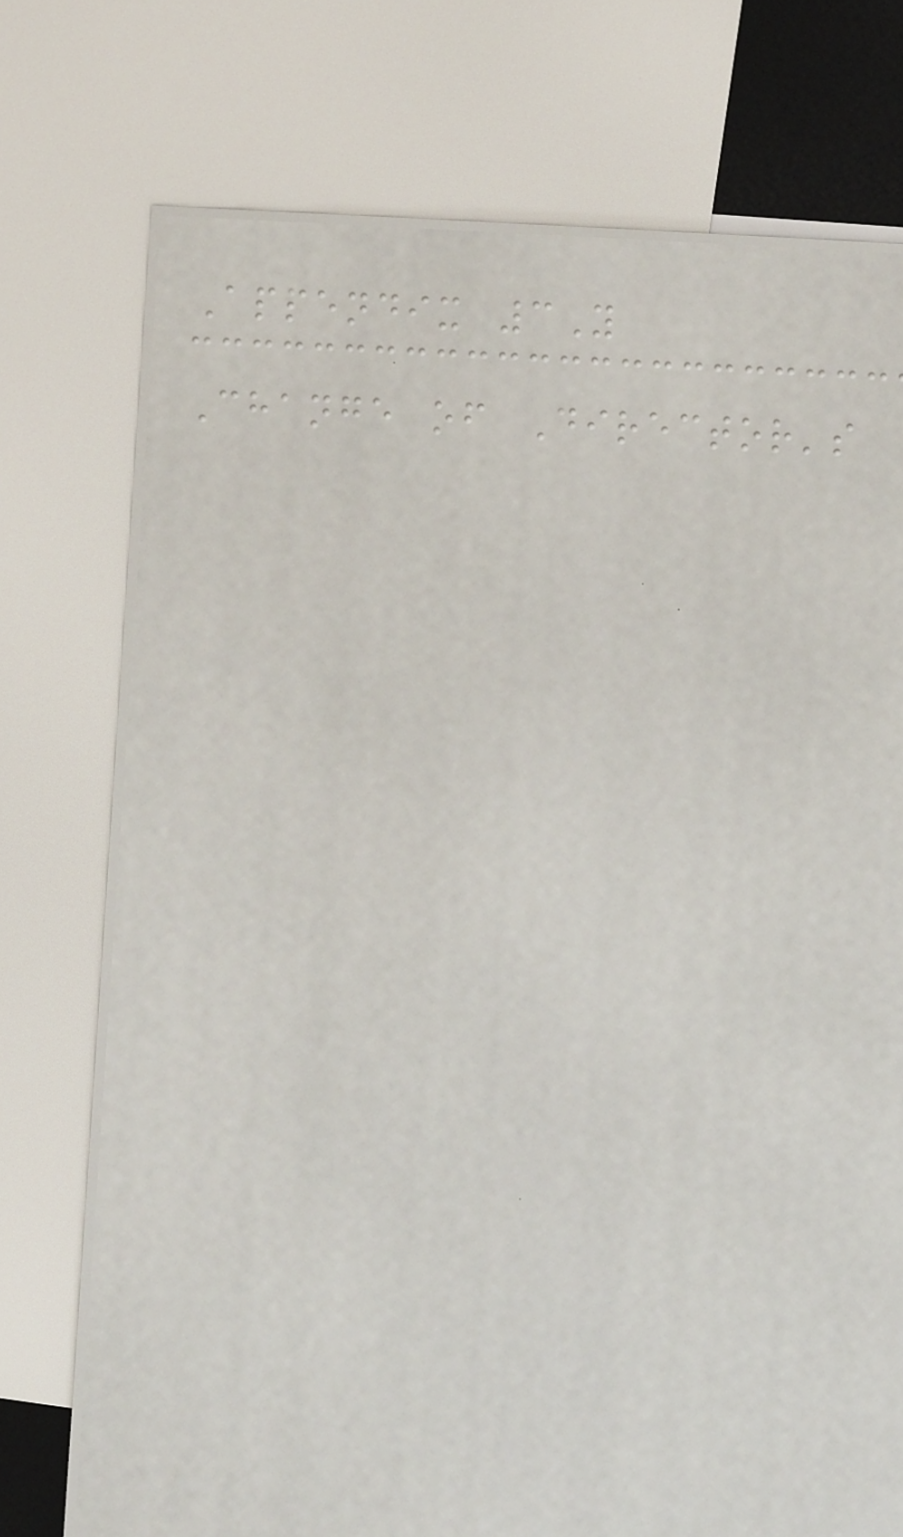Appendix 3Y
Change of Director's
